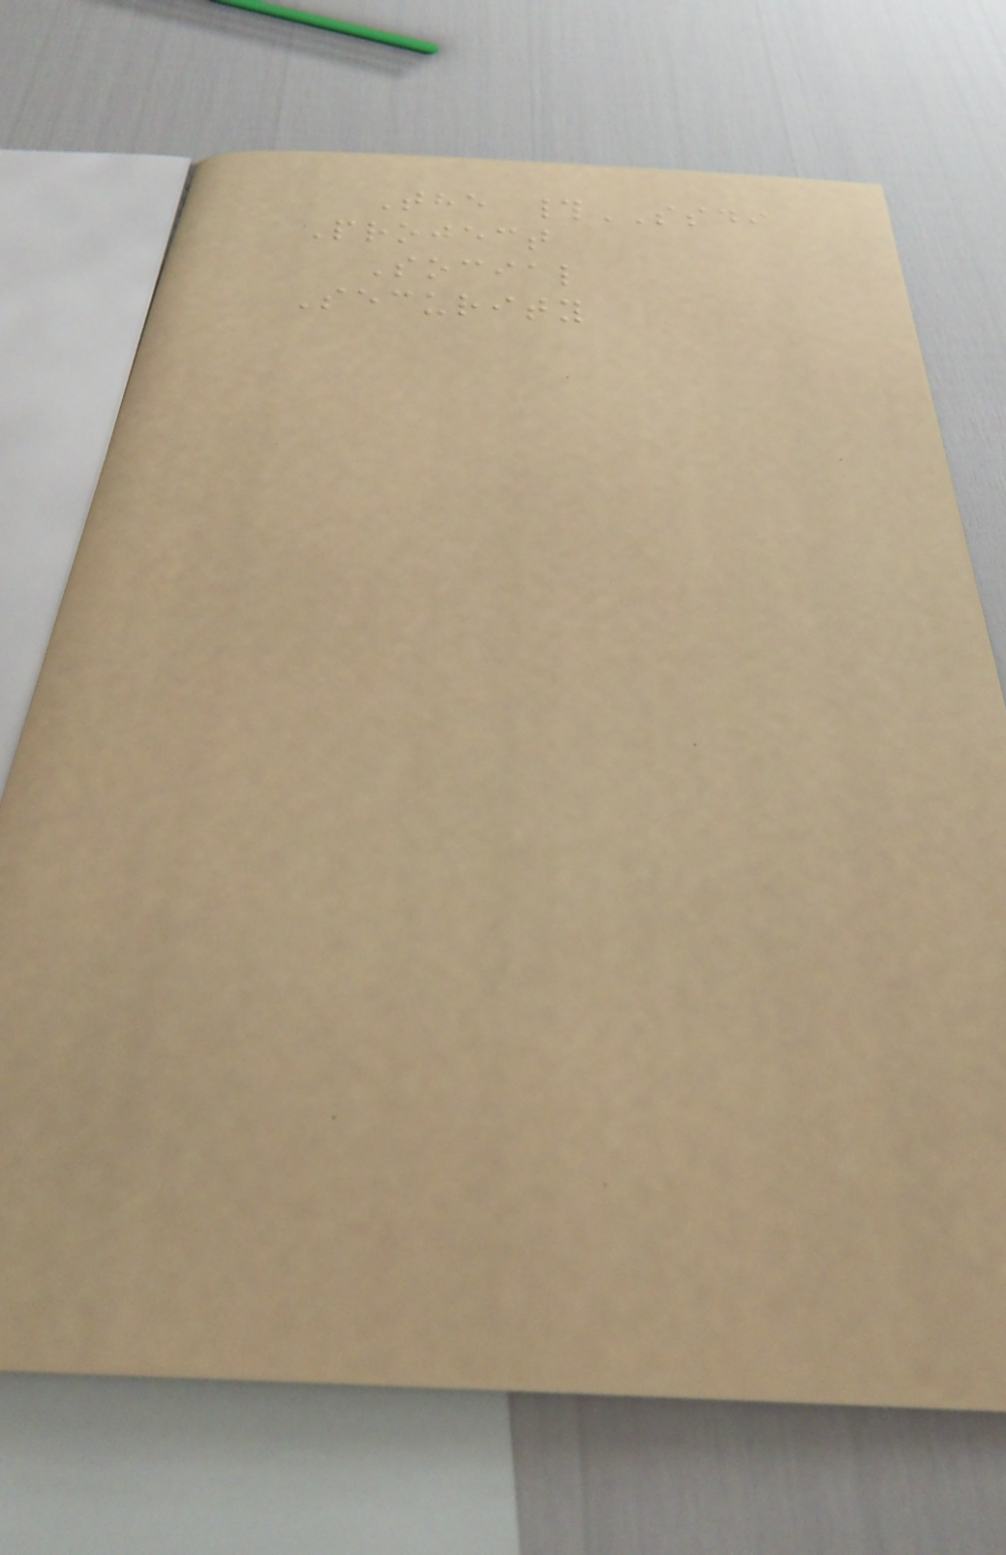The #SSDI
Project
Social
Security
